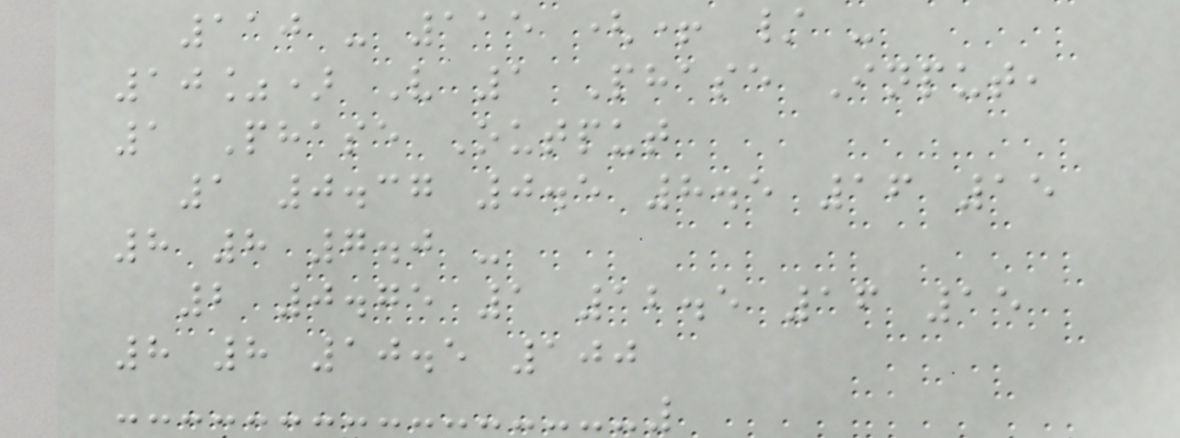110 - 115 (+ / -
10%) V 1 Phase Input,
1 Phase Output
1 0.37 0.5 8.5 16 15
8 8 7.0 -
2 0.75 1 12.5 16 15
8 8 10.5 100
